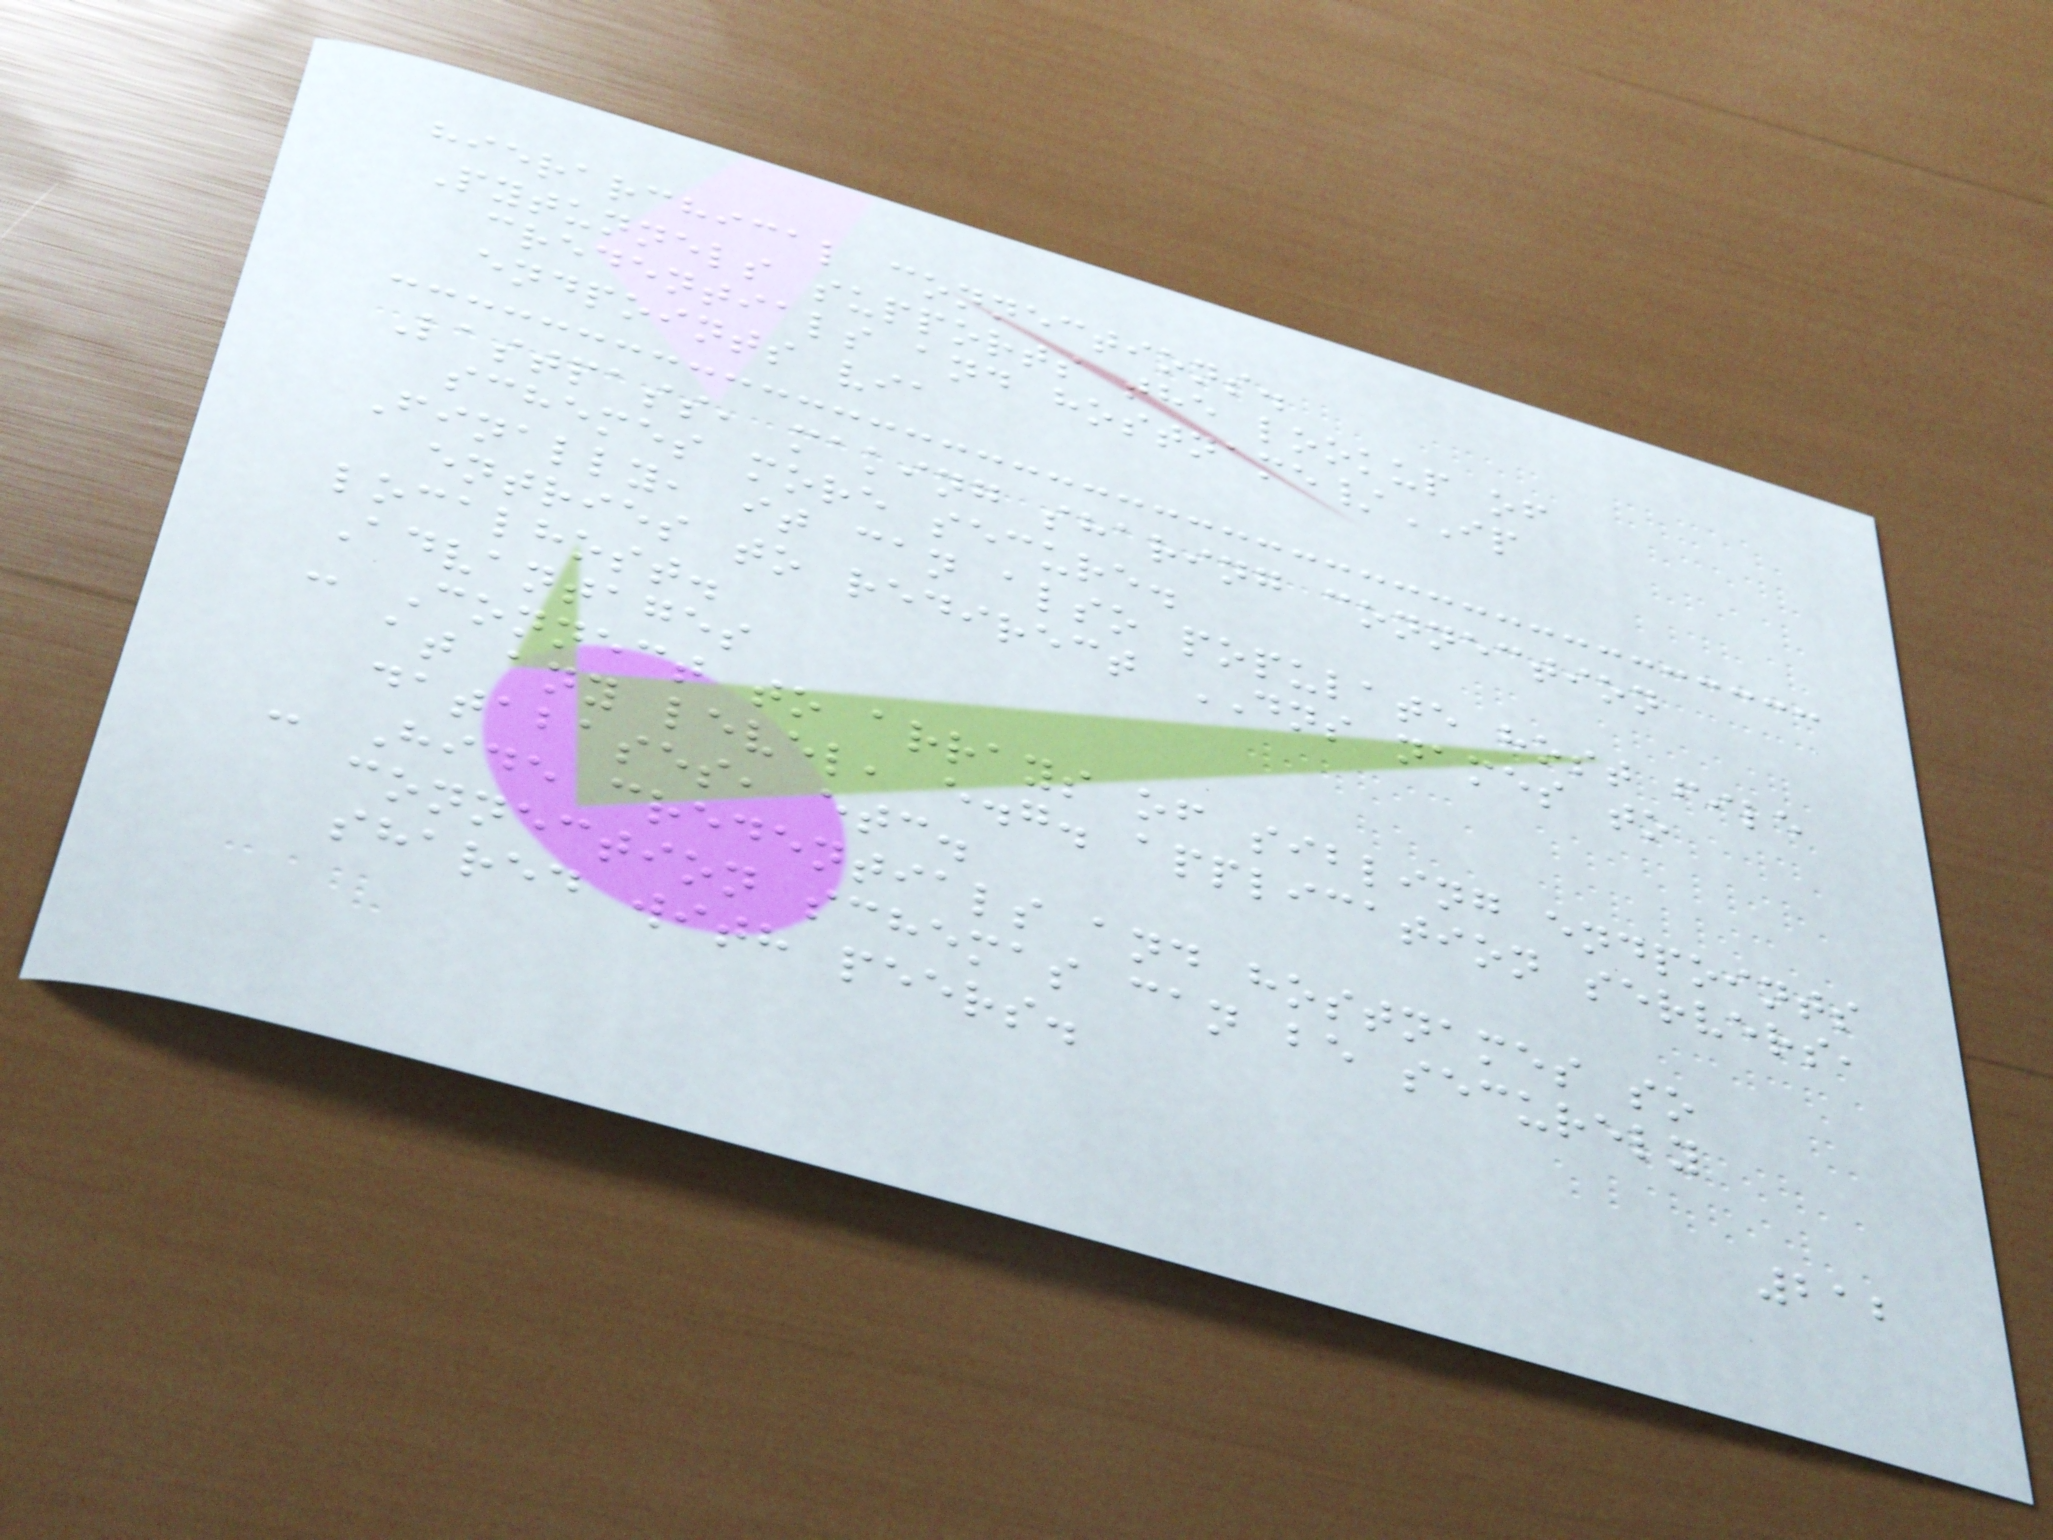hierarchical connections.
Pytunnels supports the lookup of
credentials and hostname/IP
endpoints via
Lastpass, making sharing connection
schemes more secure.
Finally, it can also populate host file
entries to redirect DNS names to
localhost.
Advantages
- Connect to arrays of sibling endpoints
at any level, e.g. application servers,
databases, etc.
- Hide credentials and hostnames so
connection schemas can be securely
shared with peers.
212
